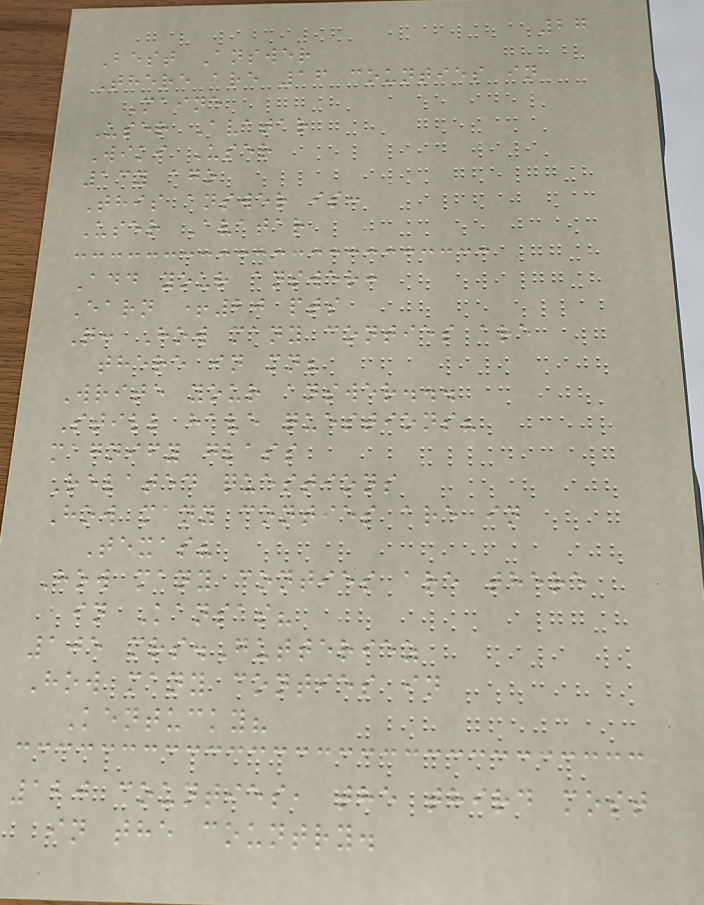27
Best Answer
There are 16 counties in
Maine
User Avatar
Wiki User
13y ago
This answer is:
User Avatar
Add your answer:
Earn +20 pts
Q: How many conties are
there in mn?
Write your answer...
Still have questions?
magnify glass
Related questions
How many conties are in
Texas?
How many conties are there
in Kansas?
105 mrs.Gutteriez
How many conties in
Kentucky?
120 counties, the third most
in the country.
